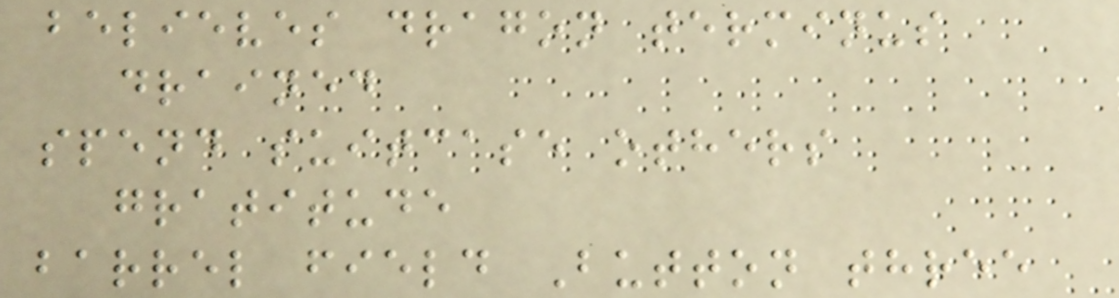believes dragon terminus
drained
spend suitcase others
gratitude
barrel field Button three
